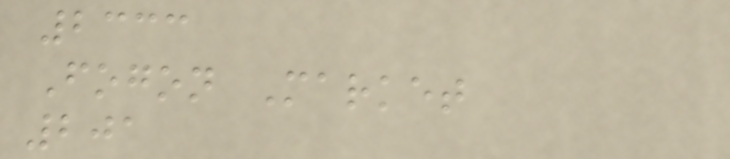2333
Fogon Market
201
